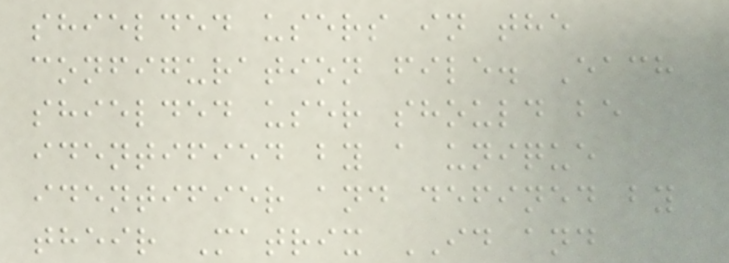shielded users in the
configuration file. Each
shielded user should be
identified by a unique
identifier and defined by
their Matrix ID and
